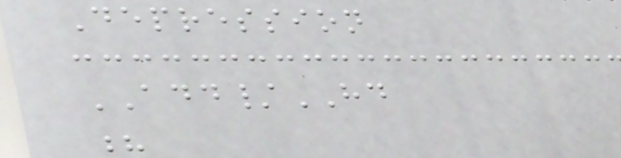Depression
ADD/HD
?
